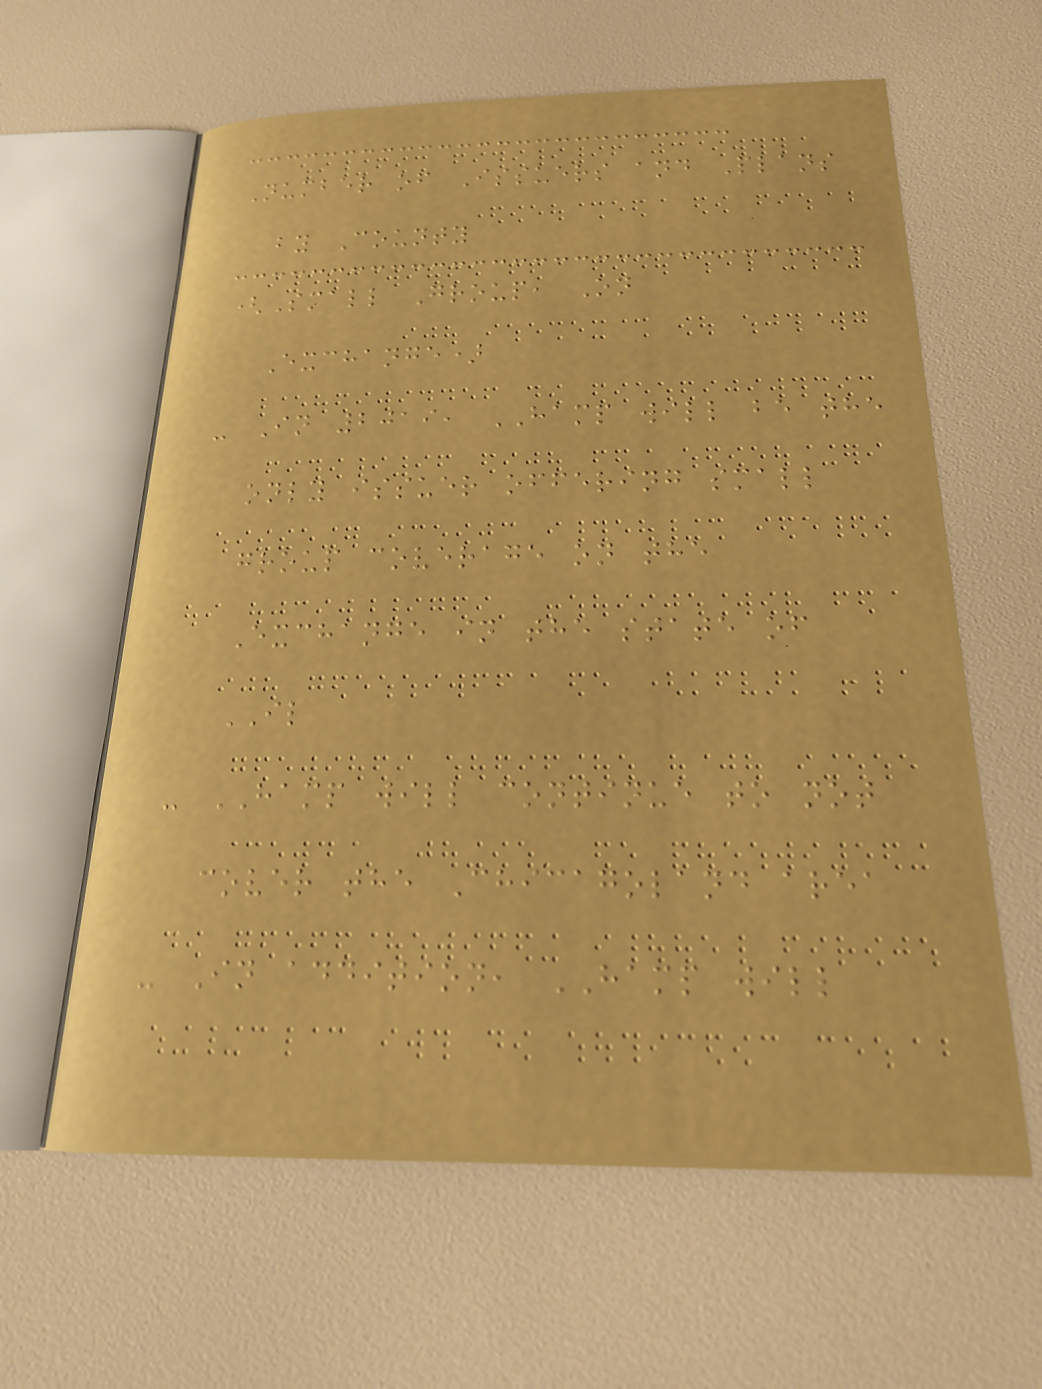Number of Issuers and Plans
by County
(Small Group, On
Exchange)
- In 2019, HAMP will be the
only issuer offering small
group coverage on the
Exchange in the state of
IL
- HAMP will continue to not
cover the Chicagoland area
- In addition, HAMP will
